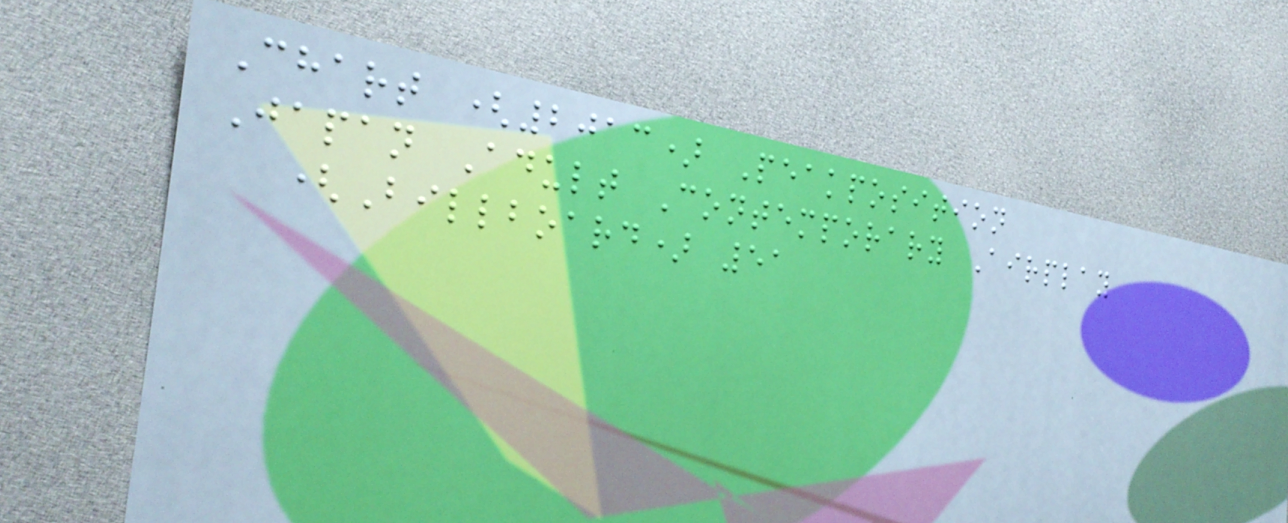Chart (2013) Peakposition
Japan Adult Contemporary Airplay
(Billboard) 51
